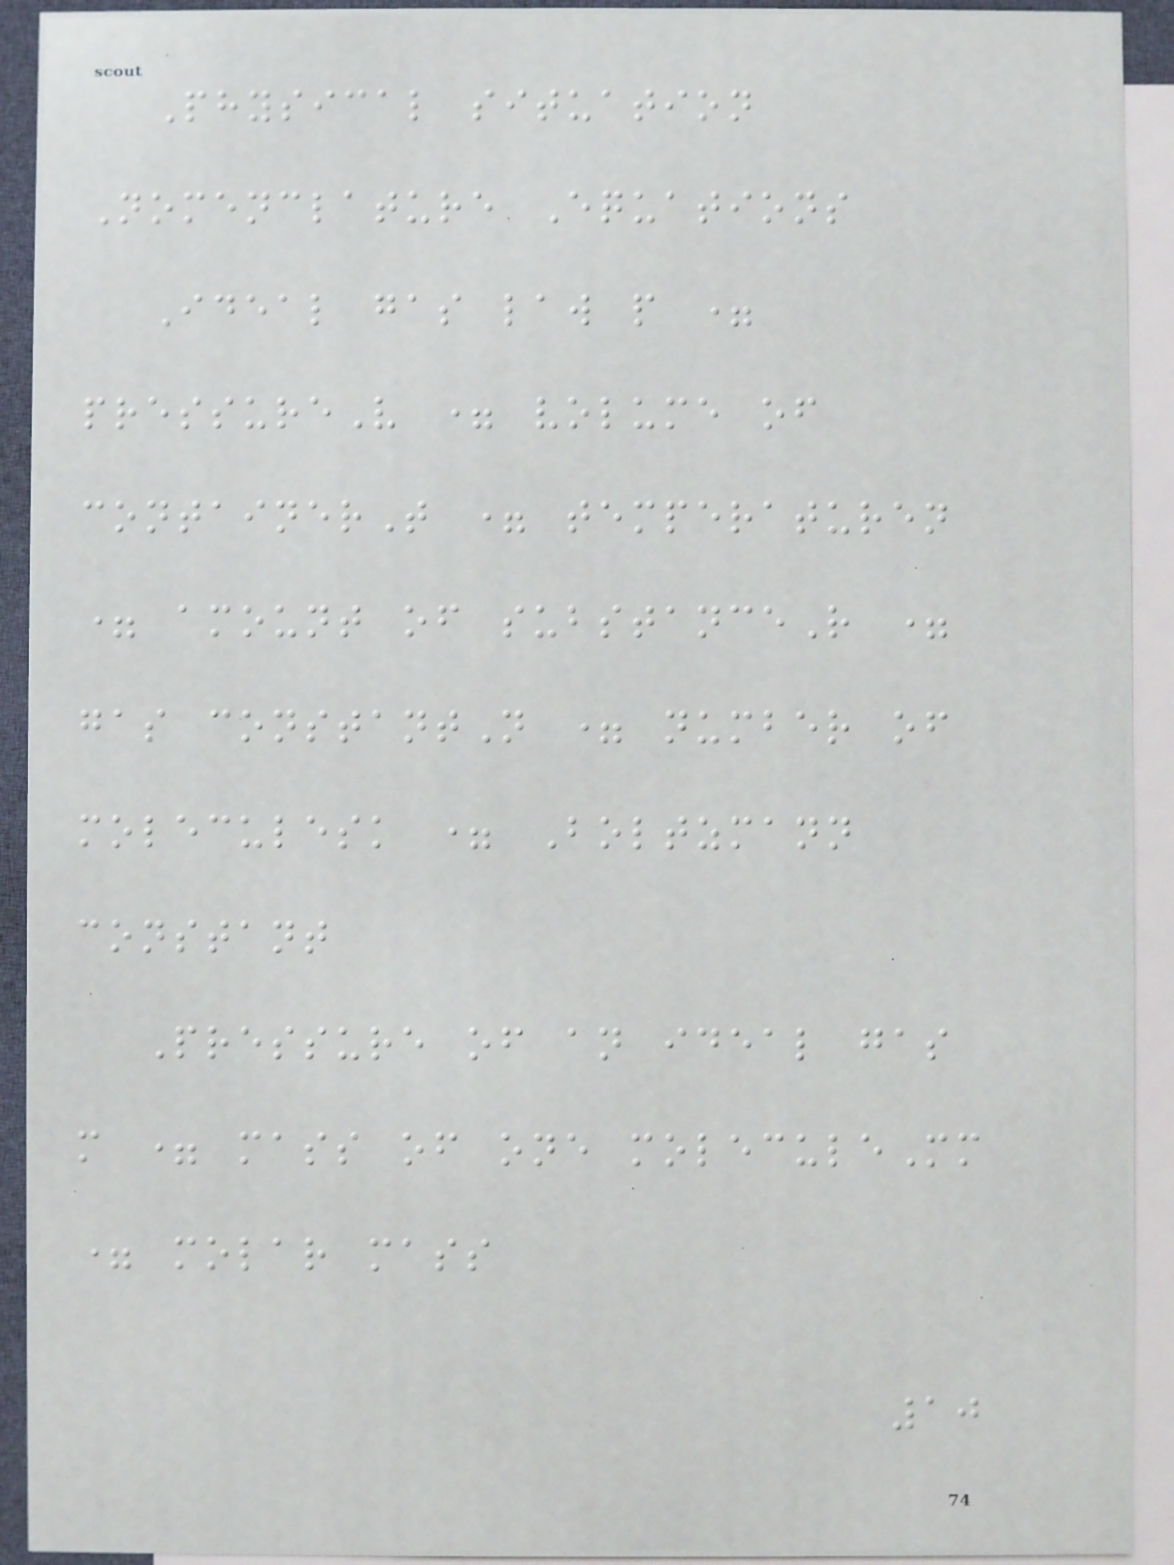Physical situation
Nomenclature Equations
Ideal gas law p =
pressureV = volume of
containerT = temperaturen
= amount of substanceR =
gas constantN = number of
moleculesk = Boltzmann
constant
Pressure of an ideal gas
m = mass of one moleculeMm
= molar mass
10
